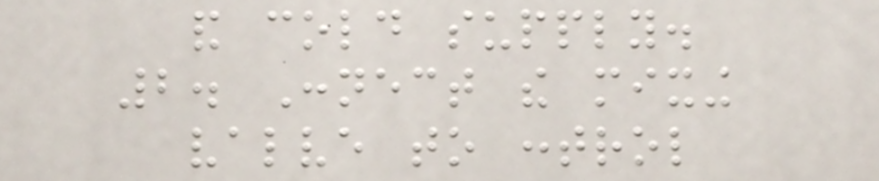and cold supply.
2. Connect the mixing
valve to control
